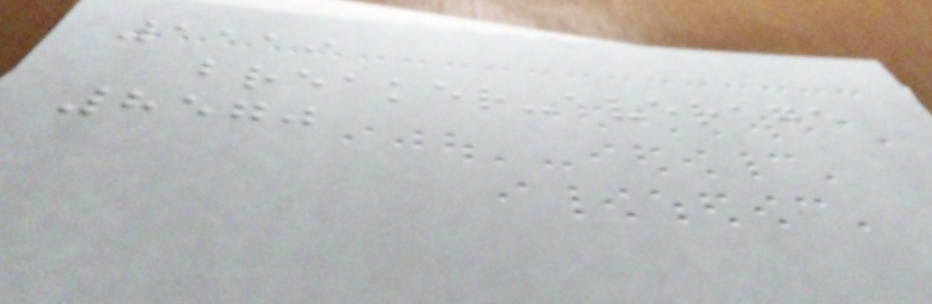1119
breaker-average
8570
